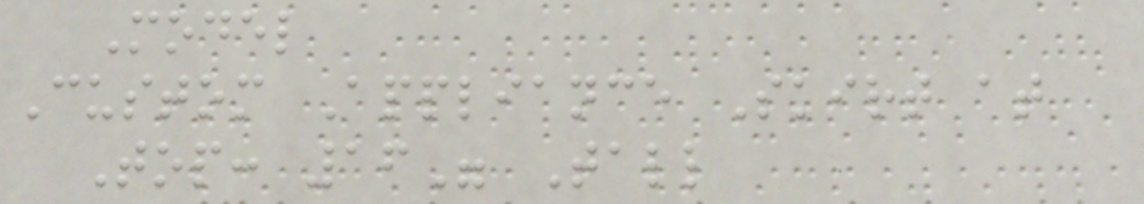Model
Custom Appliance Skirt at
Top: 16" Tall
